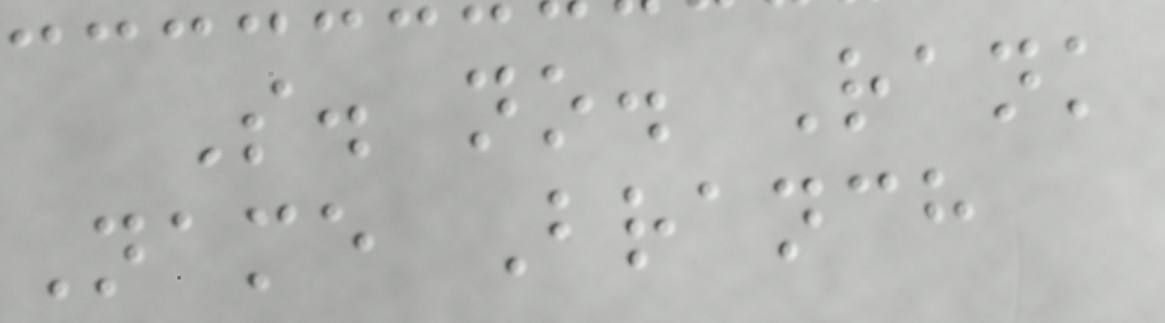S. no. Rank
Name Branch
